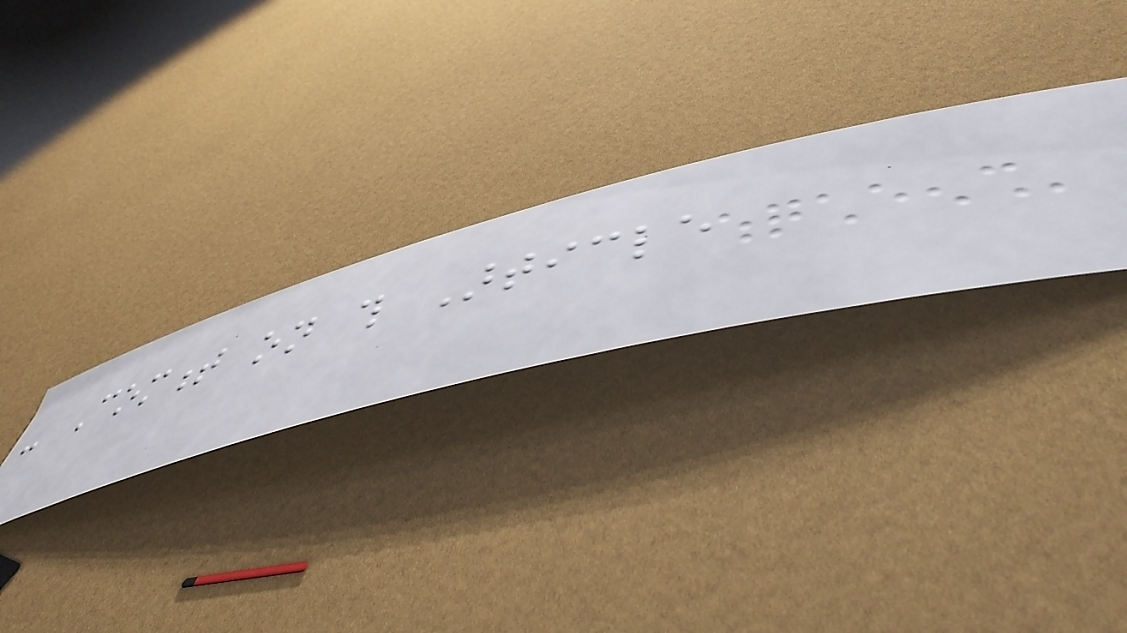- Comment on this Article
